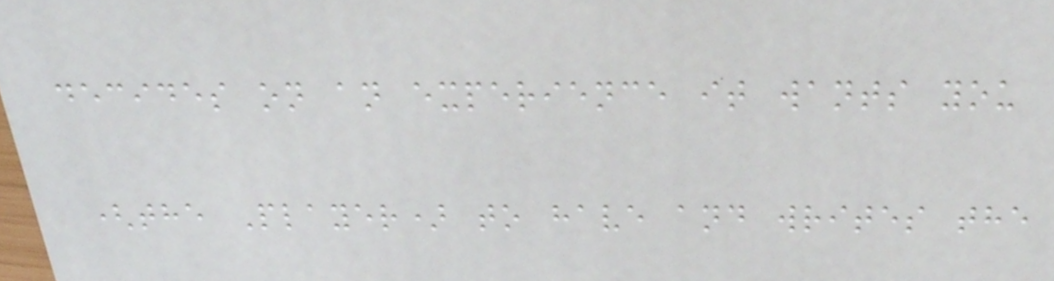decides on an experience it wants you
(the Player) to have and writes the
